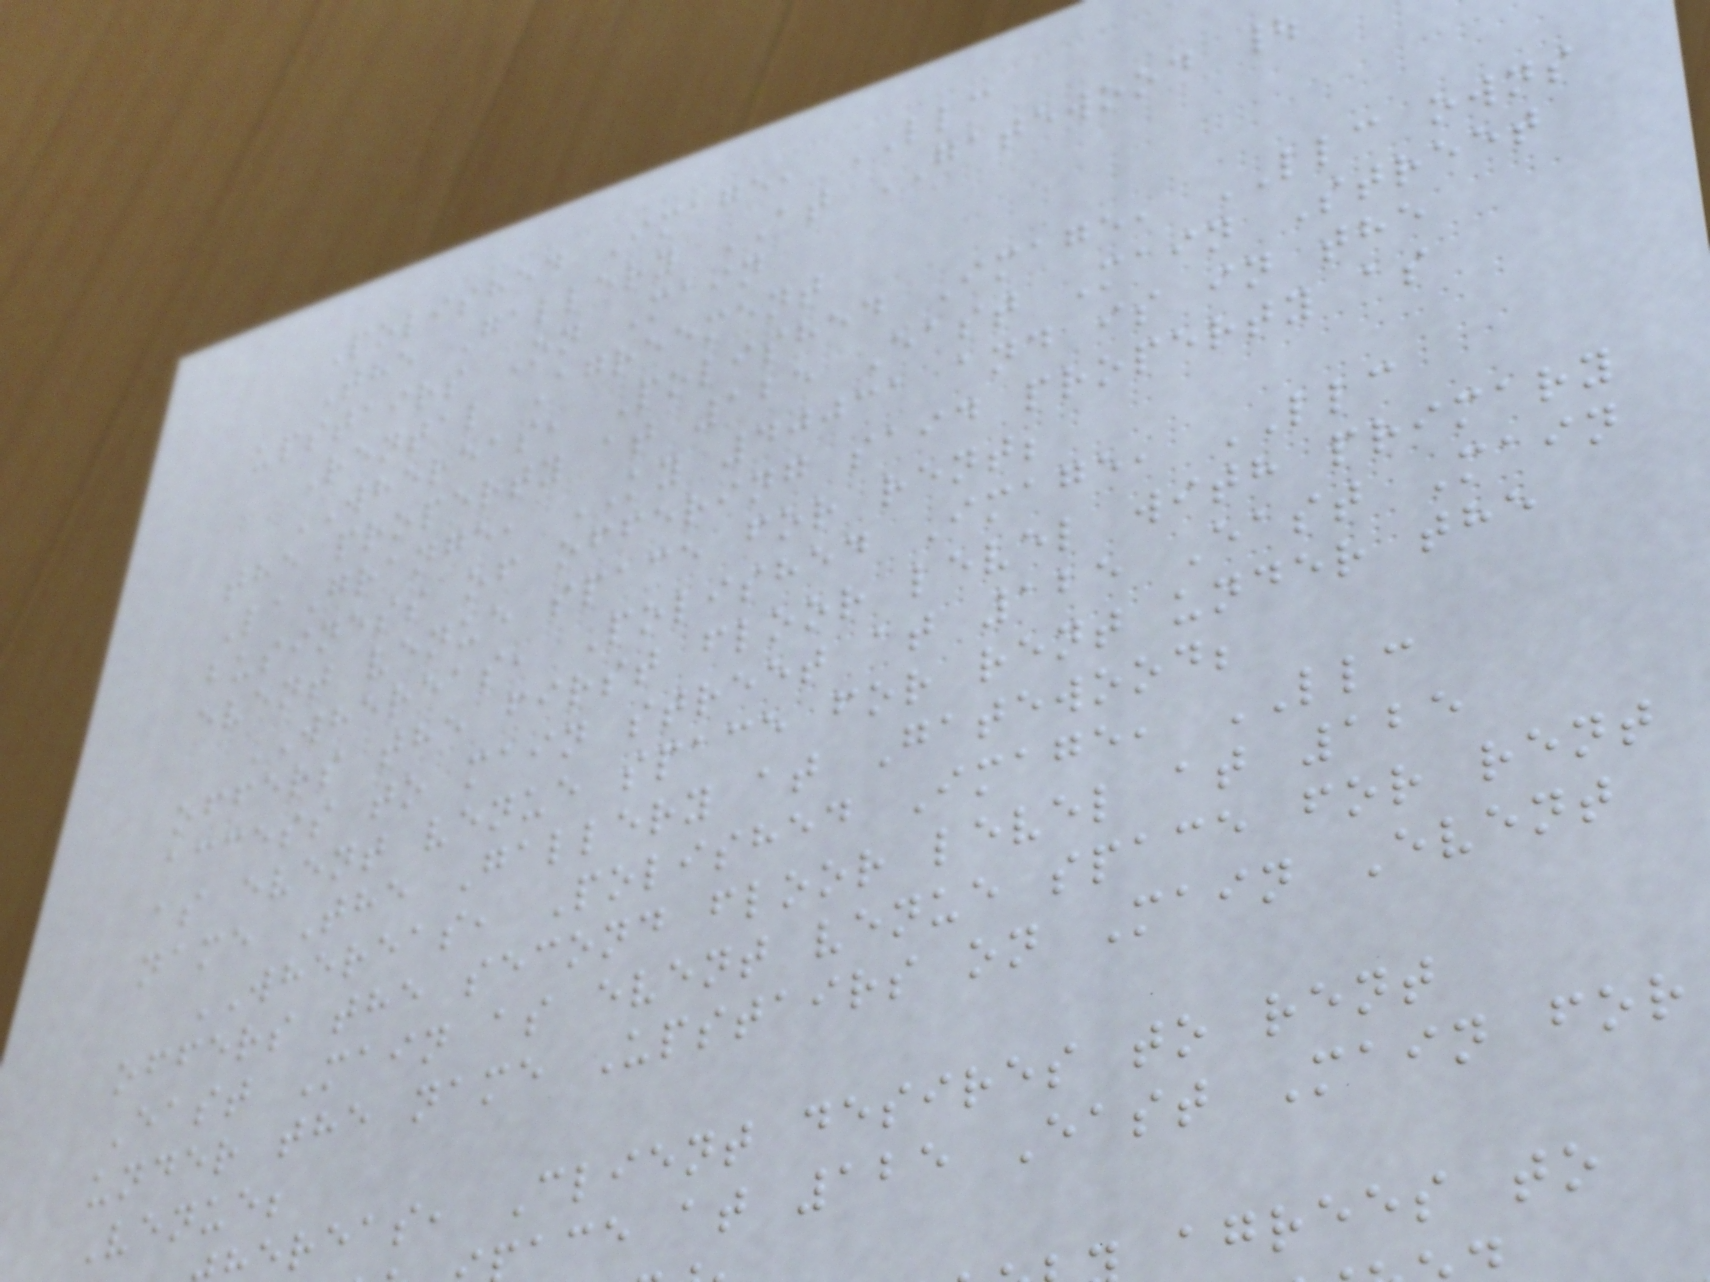Polished Image, LLC
The Gallery AT GATEWOOD |
upstairs On Main
Rental Agreement
WHEREAS, Polished Image, LLC owns
the property at 125 East Main Street
LaGrange, KY 40031 and is in the
business of offering said property as
event venue space for rent;
WHEREAS, Polished Image, LLC
offers the first floor level with primary
access to main street at 125 East Main
as event venue space for rent under the
name The Gallery at Gatewood;
WHEREAS, Polished Image, LLC
offers the second floor level at 125
East Main as event venue space for rent
under the name Upstairs on Main Event
Venue;
ereas, Client desires to rent
ace at 125 East Main for
